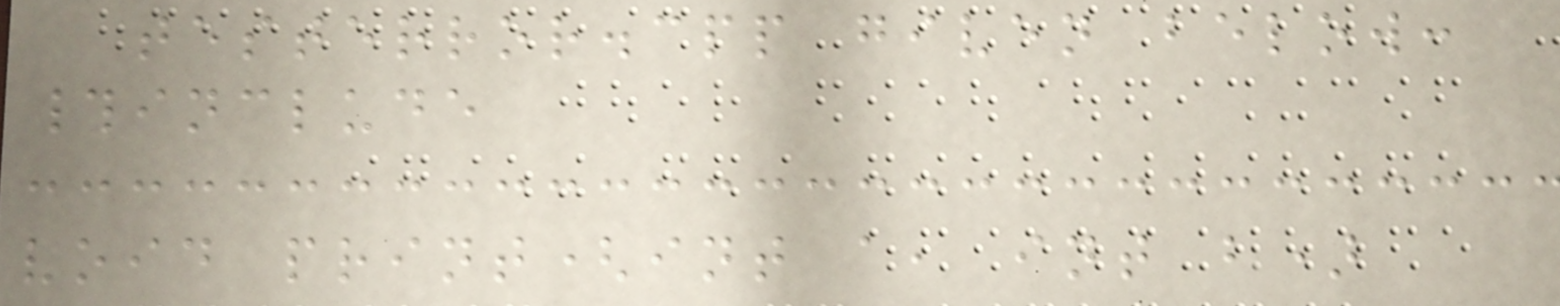testerror.cpp given below:
#include
void print(int a, int b)
